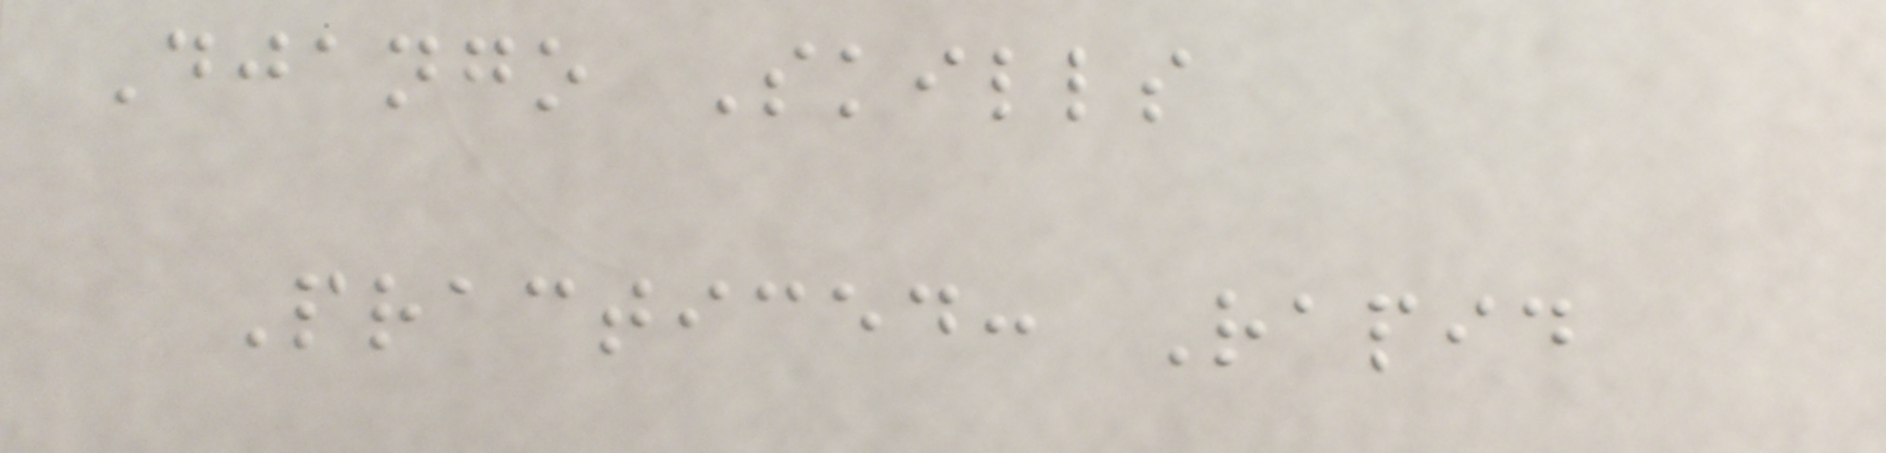Django Skills
Practiced: Rapid
